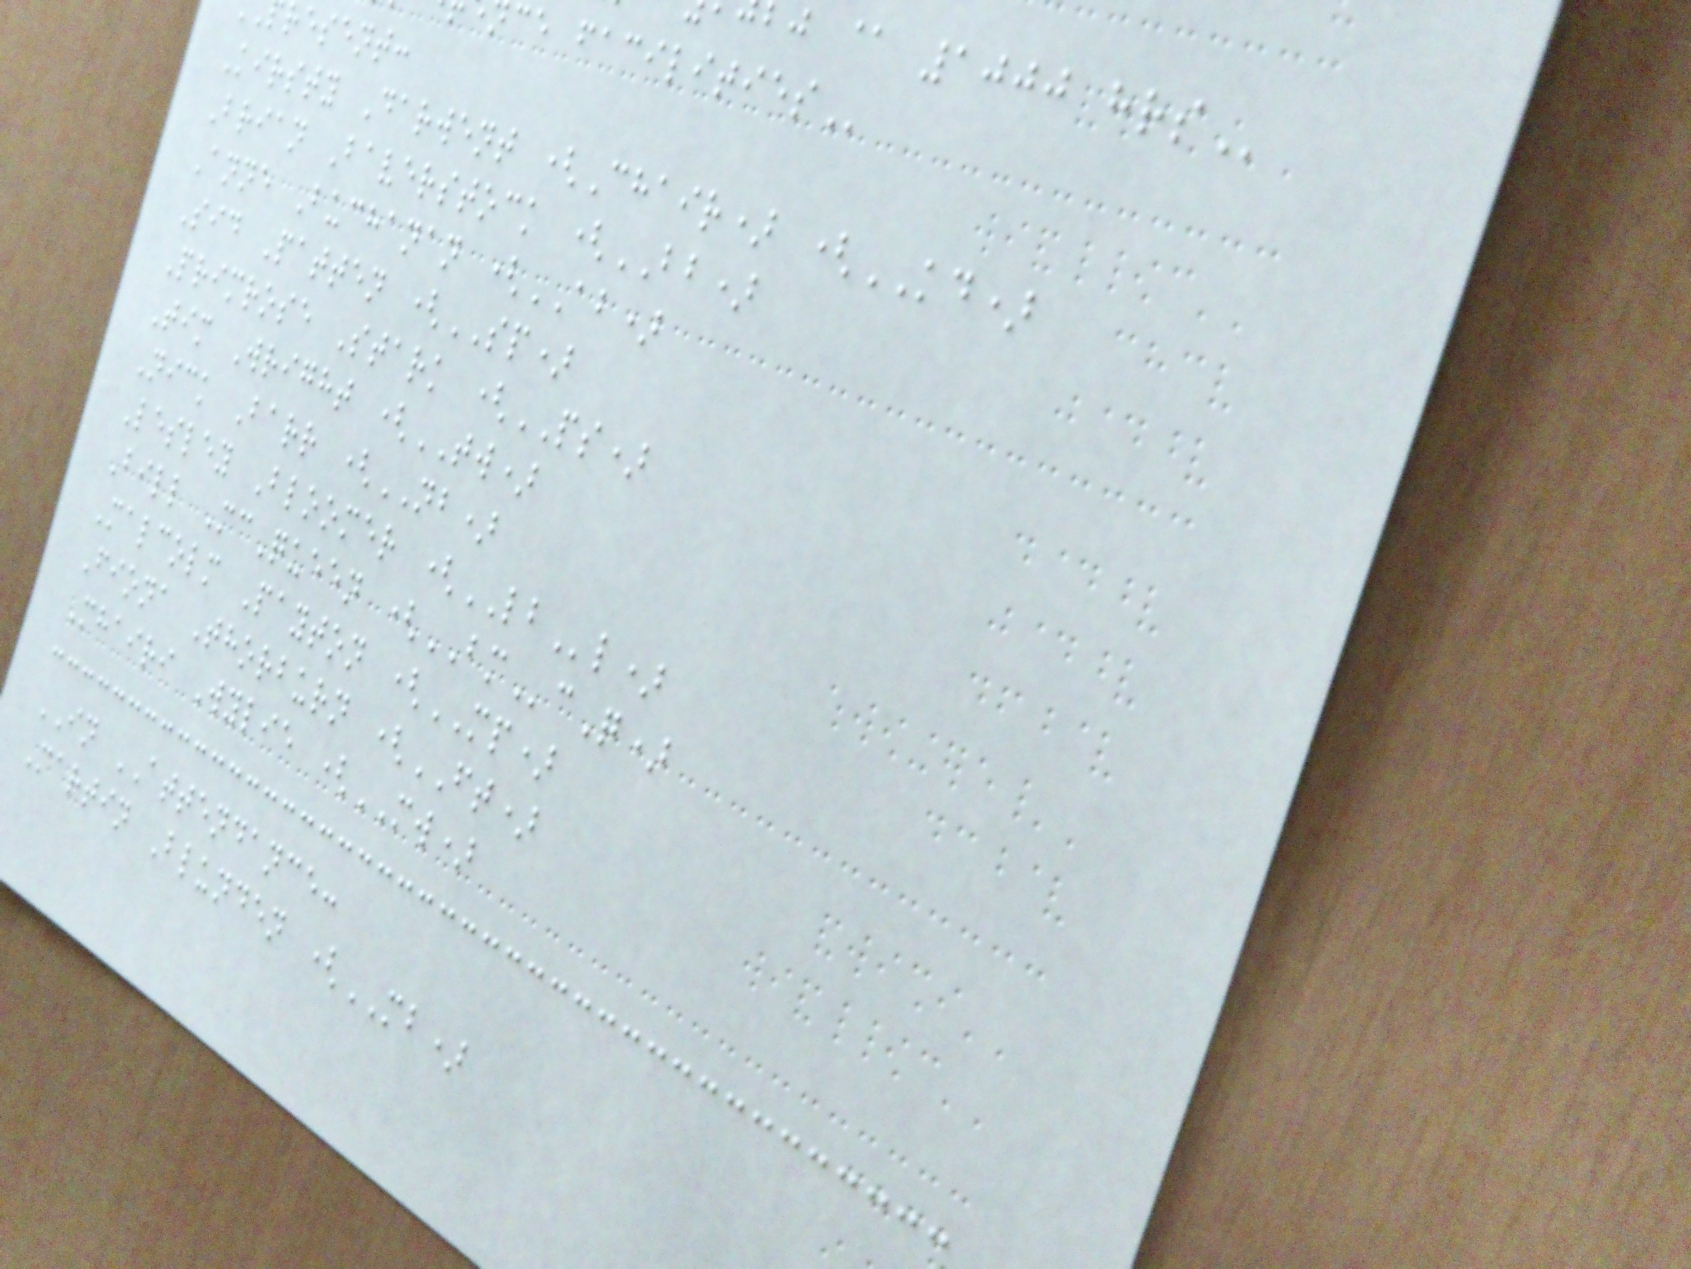bj @ 1000
resent:
Kirsty Darwent (Chair) (KD)
Brian Baverstock (BB)
Anne Buchanan (AB)
Sid Patten (SP)
Primrose Stark (PS)
Tim Wright (TW)
Nick Barr (NB)
Lesley Bloomer (LBl)
Bill McQueen (BMcQ)
Malcolm Payton (MP)
Fiona Thorburn (FT)
Mhairi Wylie (MW)
IN ATTENDANCE:
Martin Blunden (MB)
